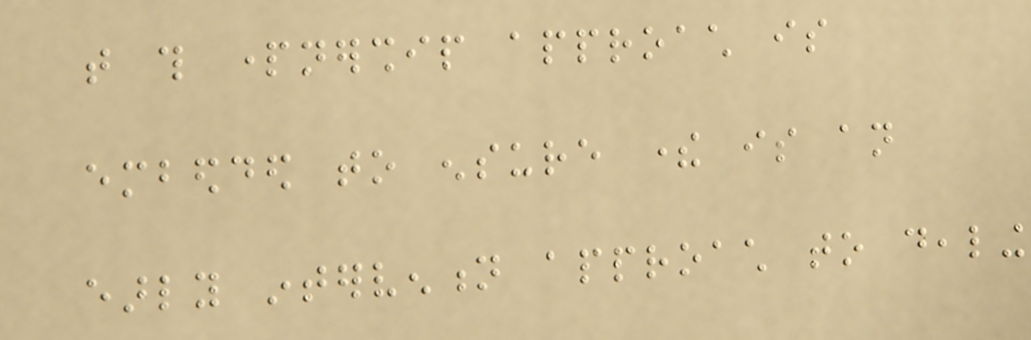that this partnership approach is
embedded to ensure there is an
early intervention approach to dealing
